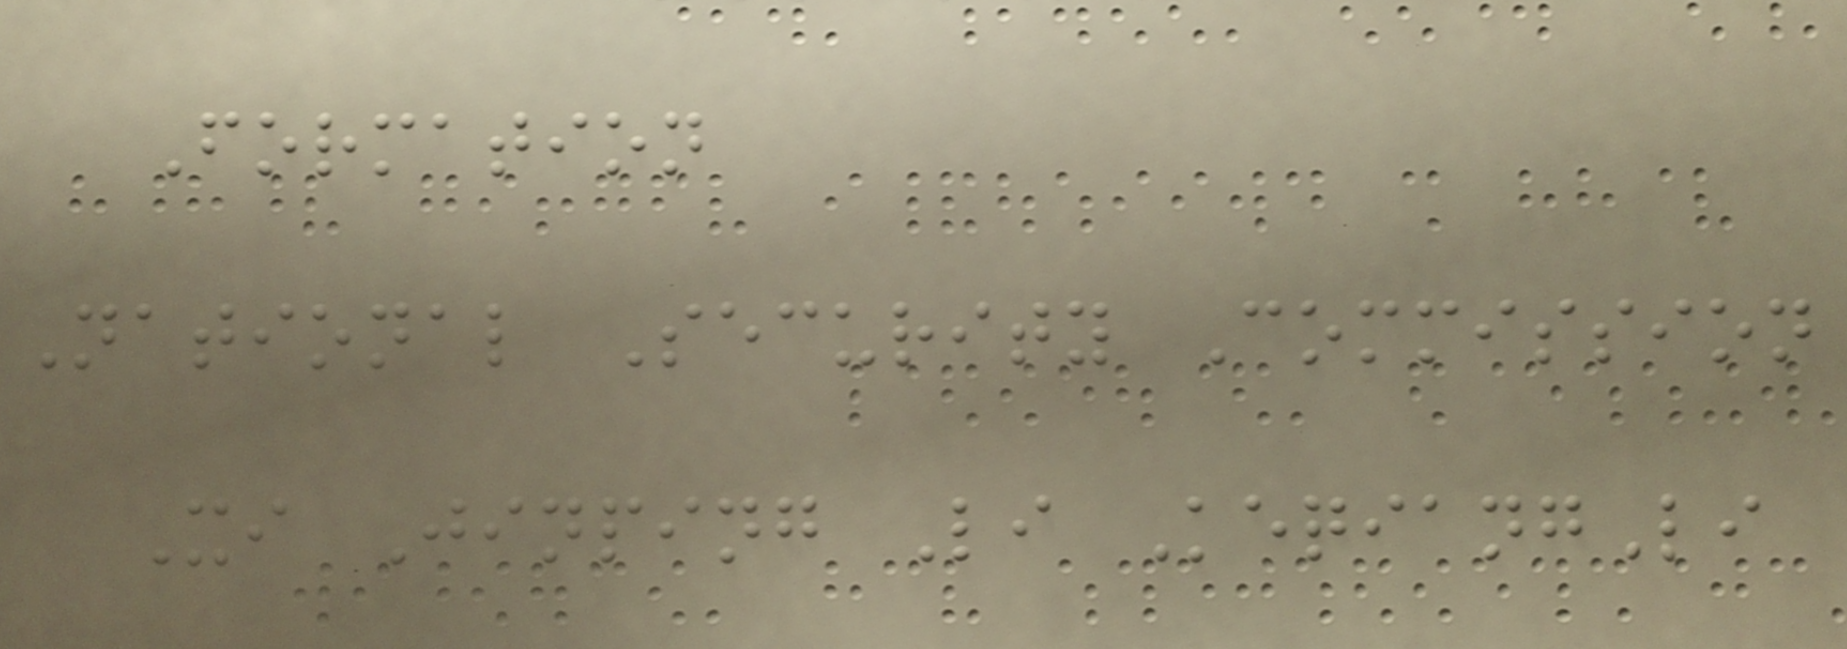Formation
National Security Commission
Xi Jinping Li KeqiangLi
